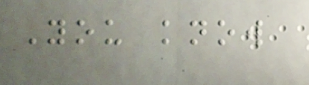You know
